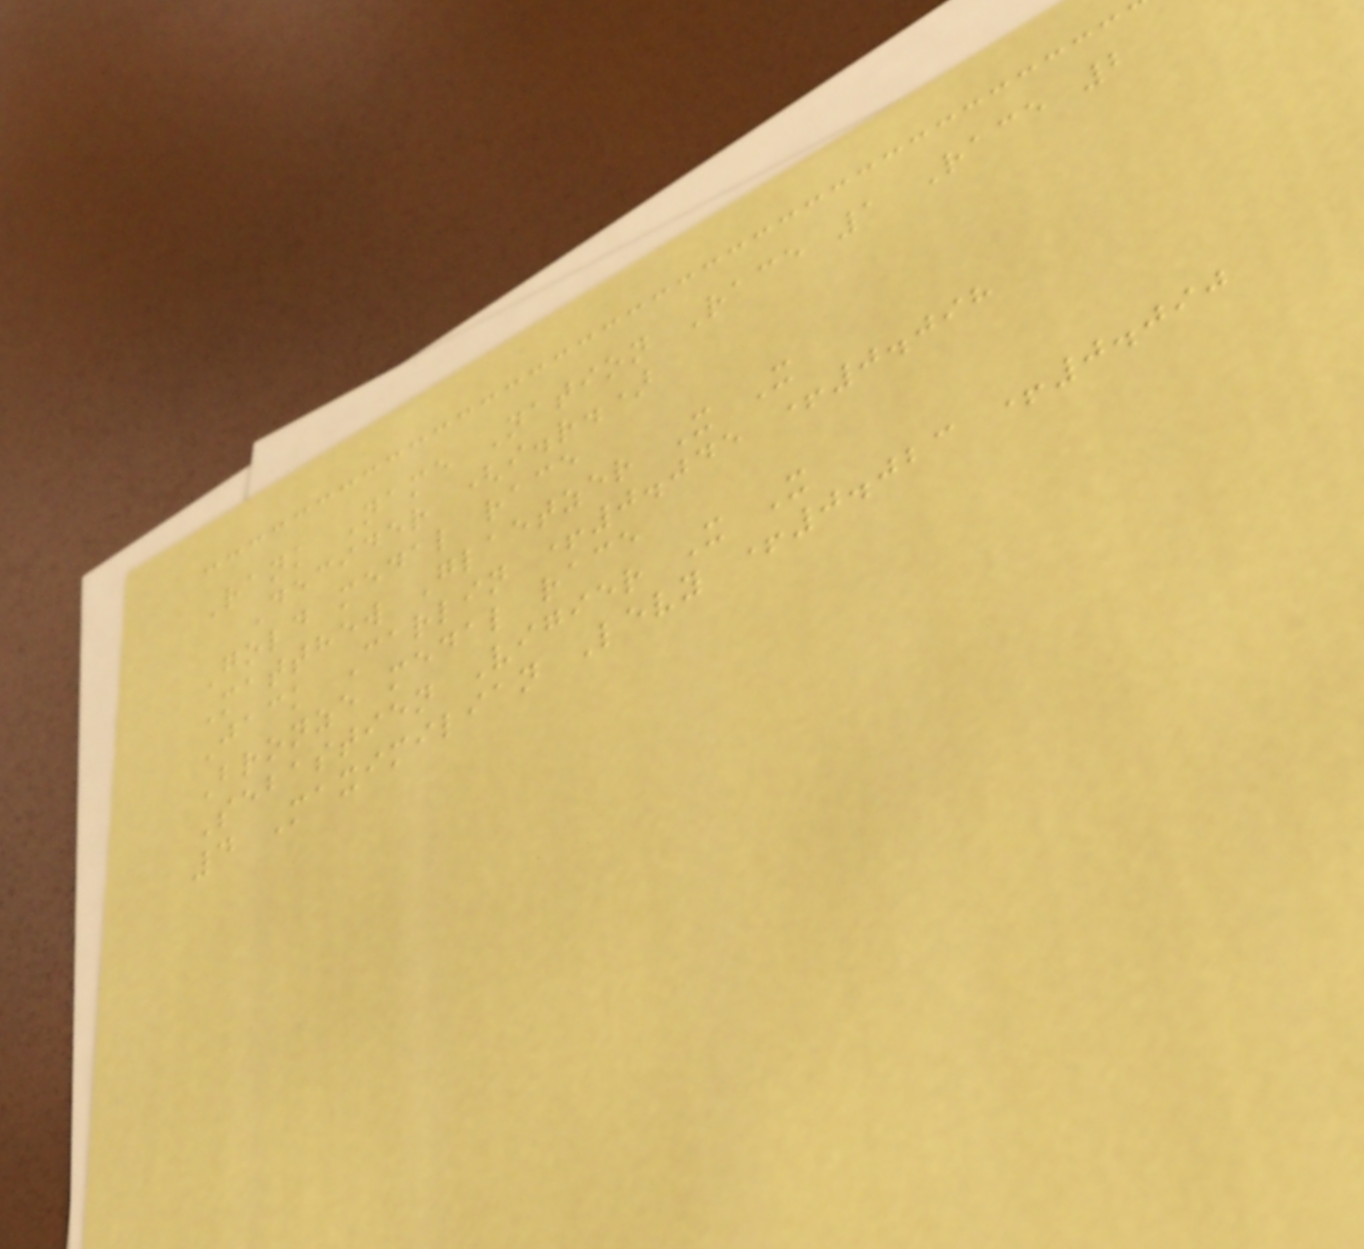Rank Name Nation Race 1 Race 2
Decider (i.r.)
Gold medal race
Matthew Glaetzer X X
Jack Carlin +0.045 +0.098
Bronze medal race
Sebastien Vigier X X
4 Maximilian Levy +0.023 +0.090
